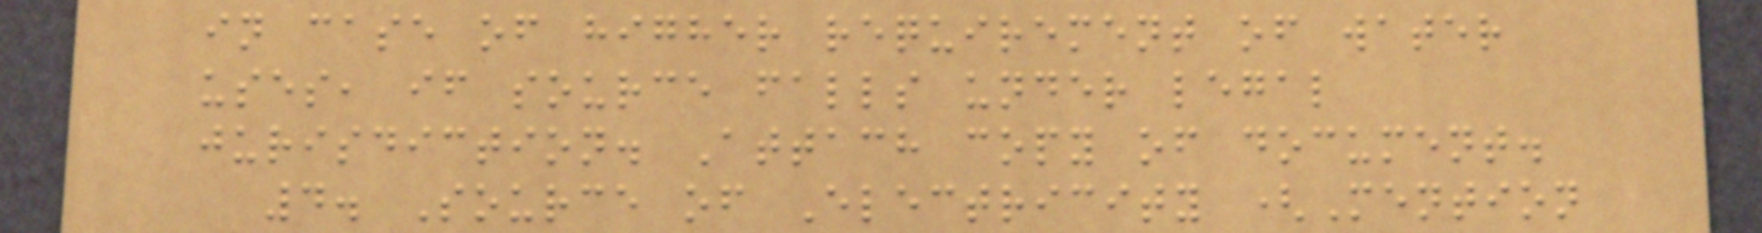in case of higher requirement of water
uses, if source falls under legal
jurisdiction. Attach copy of document.
4. Source of Electricity (Mention
